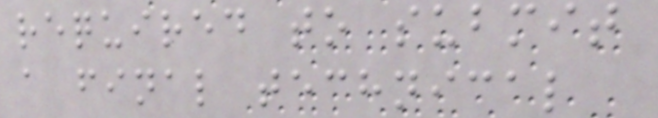required to submit
a final technical
